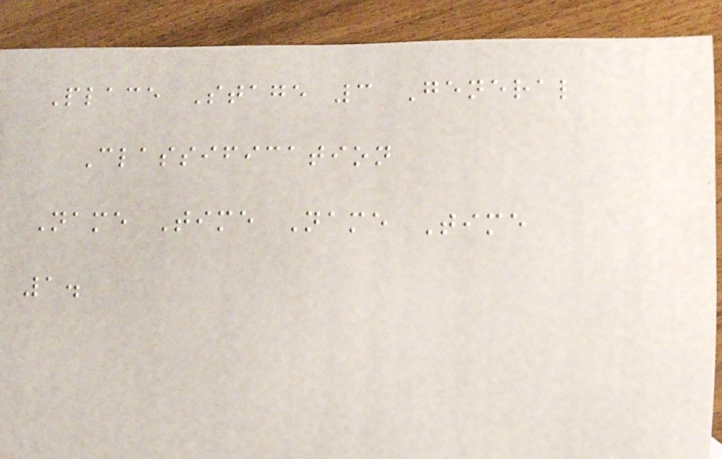Place Stage 3 General
Classification
Name Time Name Time
1.
